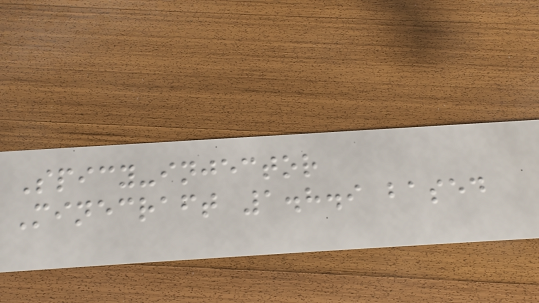Spicy-injector
Minecraft 1.8.9 based
